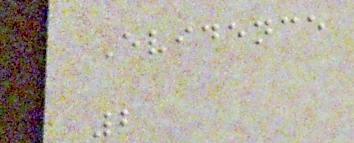Evidence
2
